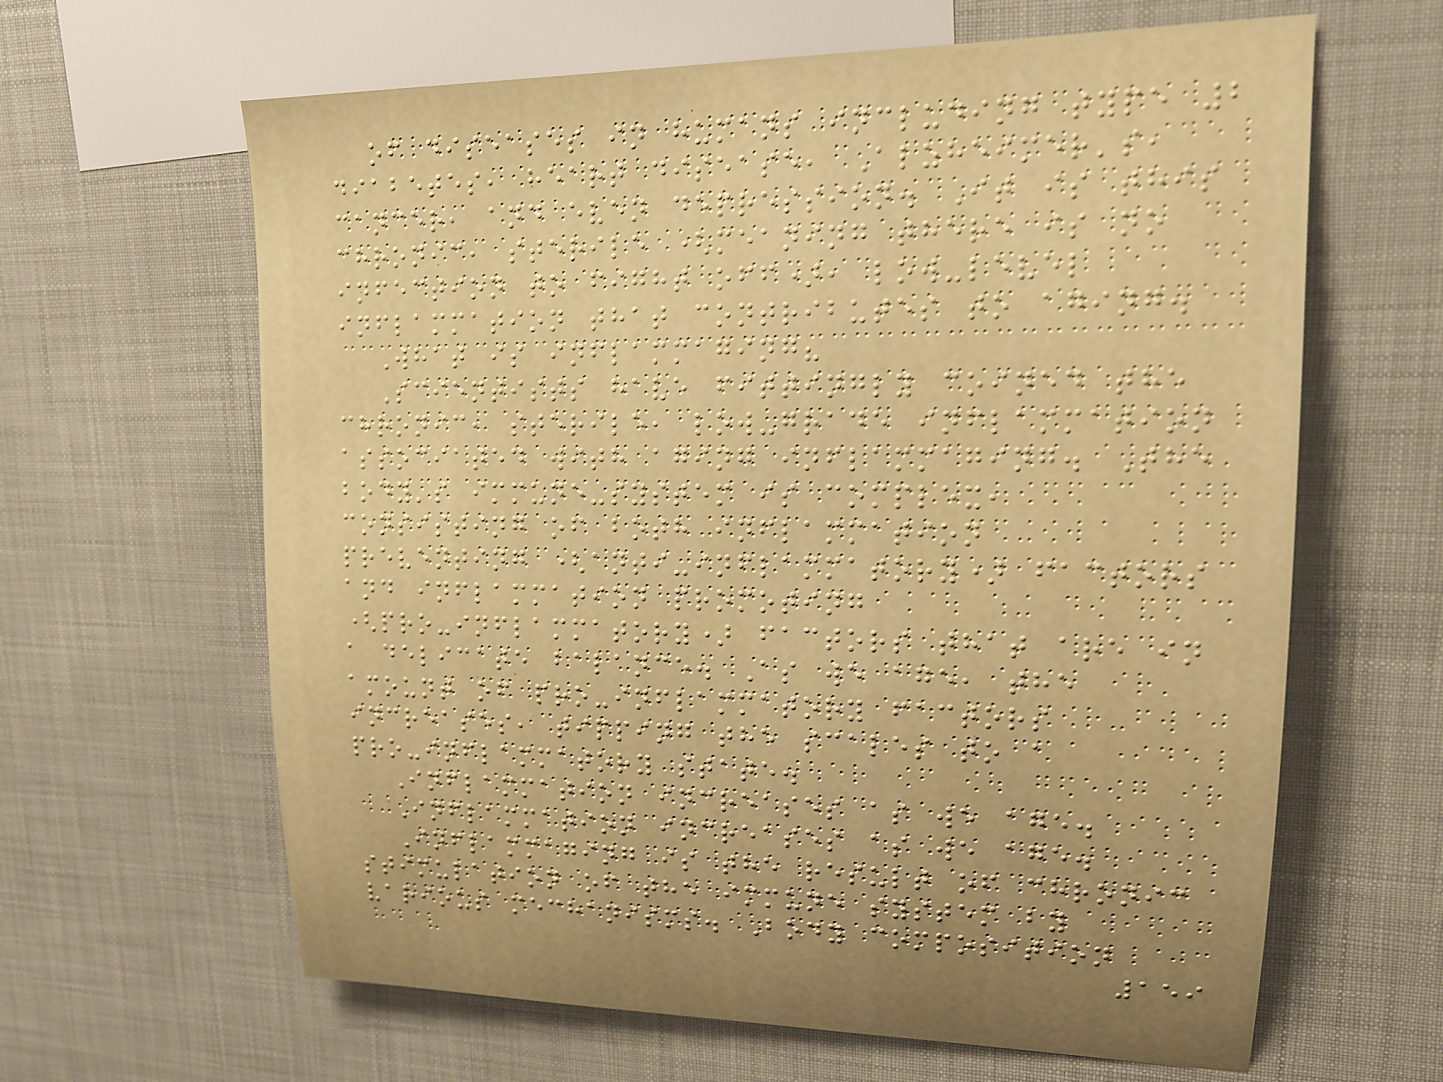of diseases in humans including type 2
diabetes, heart disease, Alzheimer's,
cancer, and even depression. It is this
chronic, sterile (meaning there is no
infection to fight off), low-level
inflammation that contributes to aging.
What is inflammaging?
Scientists have fittingly coined the
chronic, sterile, low-grade inflammation
associated with aging inflammaging. The
body's immune-system is complex,
consisting of both inflammation
preventing (anti-inflammatory) factors
and inflammation promoting
(pro-inflammatory) factors that are in
a delicate balance. As we age, the
amount of pro-inflammatory factors
increases, tipping the scales to a
pro-inflammatory state.
Inflammation increases as we age.
Inflammation increases as we age.
Inflammaging is the result of chronic
stimulation of the immune system by
various mechanisms. Body composition
159
